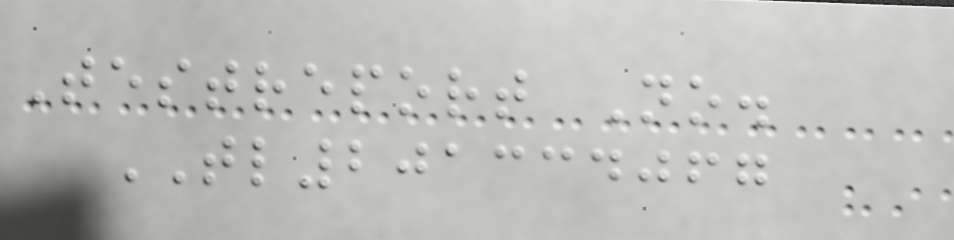Testreport No.
TL201334067
